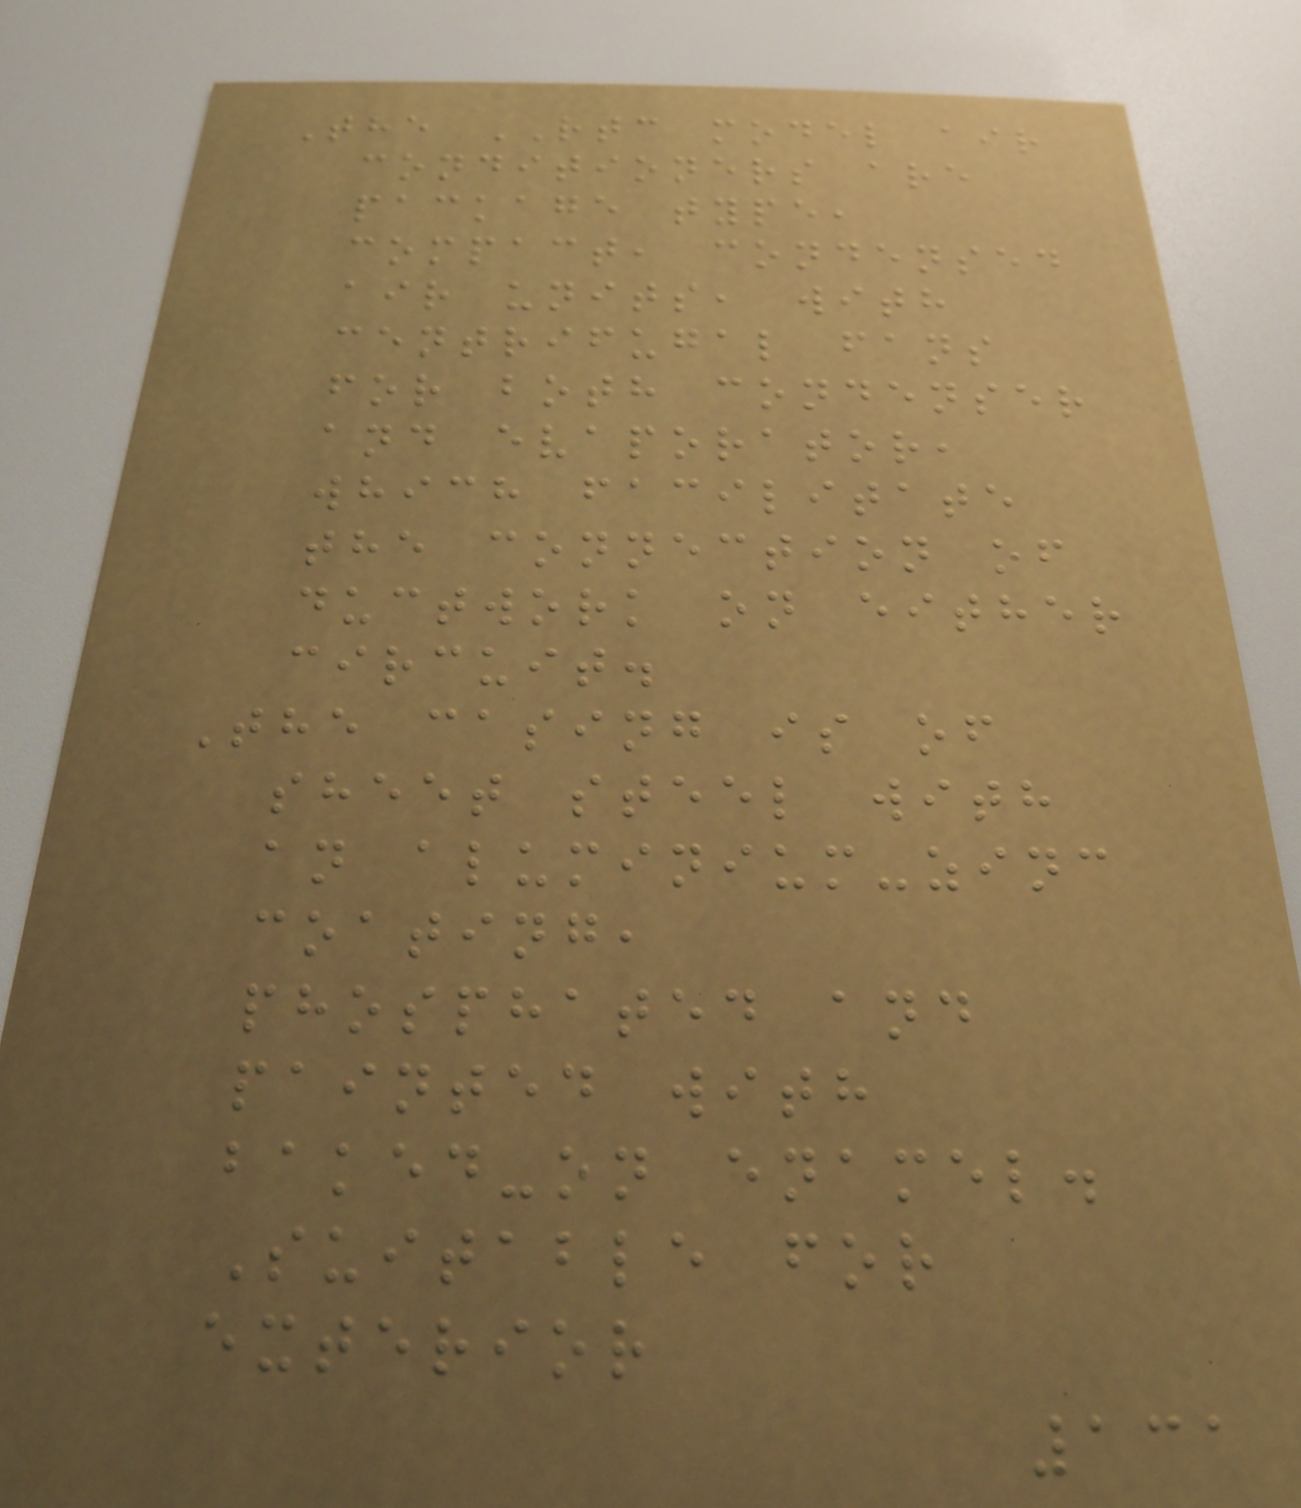The RTC model air
conditioners are
package type,
compact, condensed
air units, with
centrifugal fans
for both condenser
and evaporator,
which facilitate
the connection of
ductwork on either
circuit.
The casing is of
sheet steel with
an aluminium-zinc
coating,
phosphated and
painted with
baked-on enamel.
Suitable for
exterior
131
